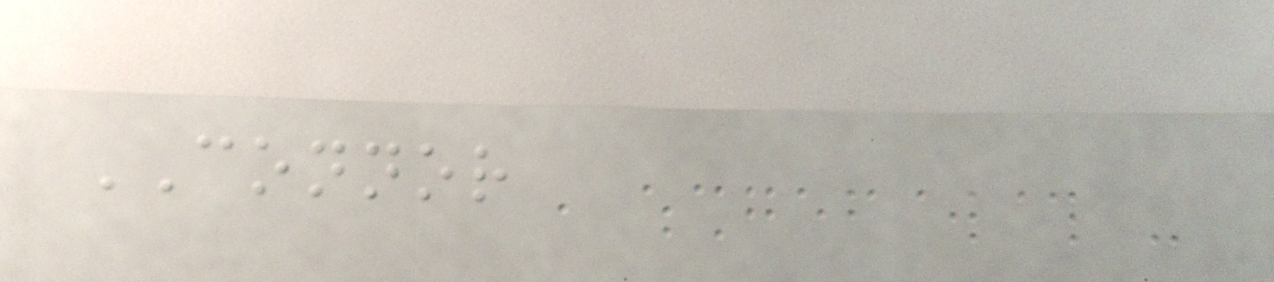CONNOR
